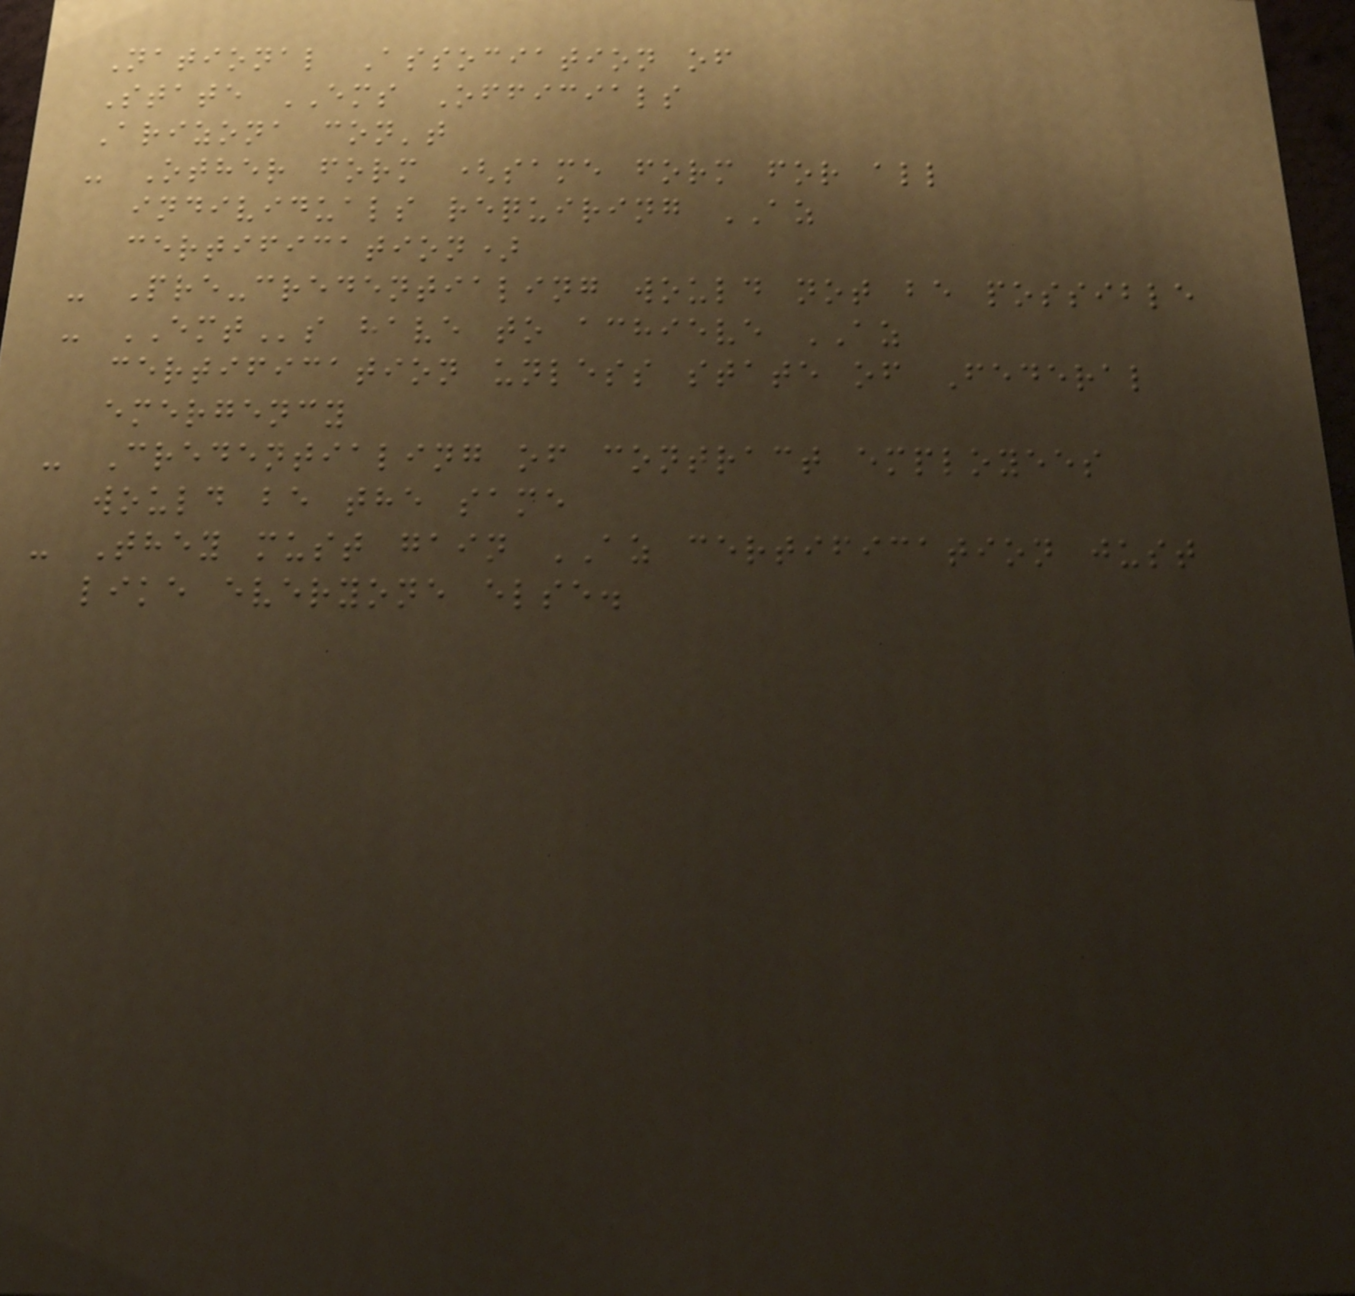National Association of
State EMS Officials
Arizona con't
- Other form (same form for all
individuals requiring AZ
certification)
- Pre-credentialing would not be possible
- EMTs have to achieve AZ
certification unless state of Federal
emergency
- Credentialing of contract employees
would be the same
- They must gain AZ certification just
like everyone else.
